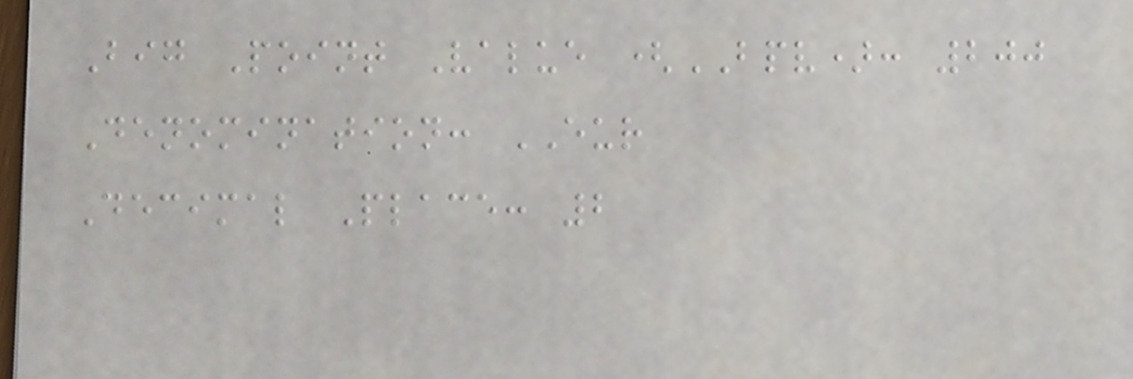Big Point Value (BPV): 200
Denomination: EUR
Decimal Place: 2
